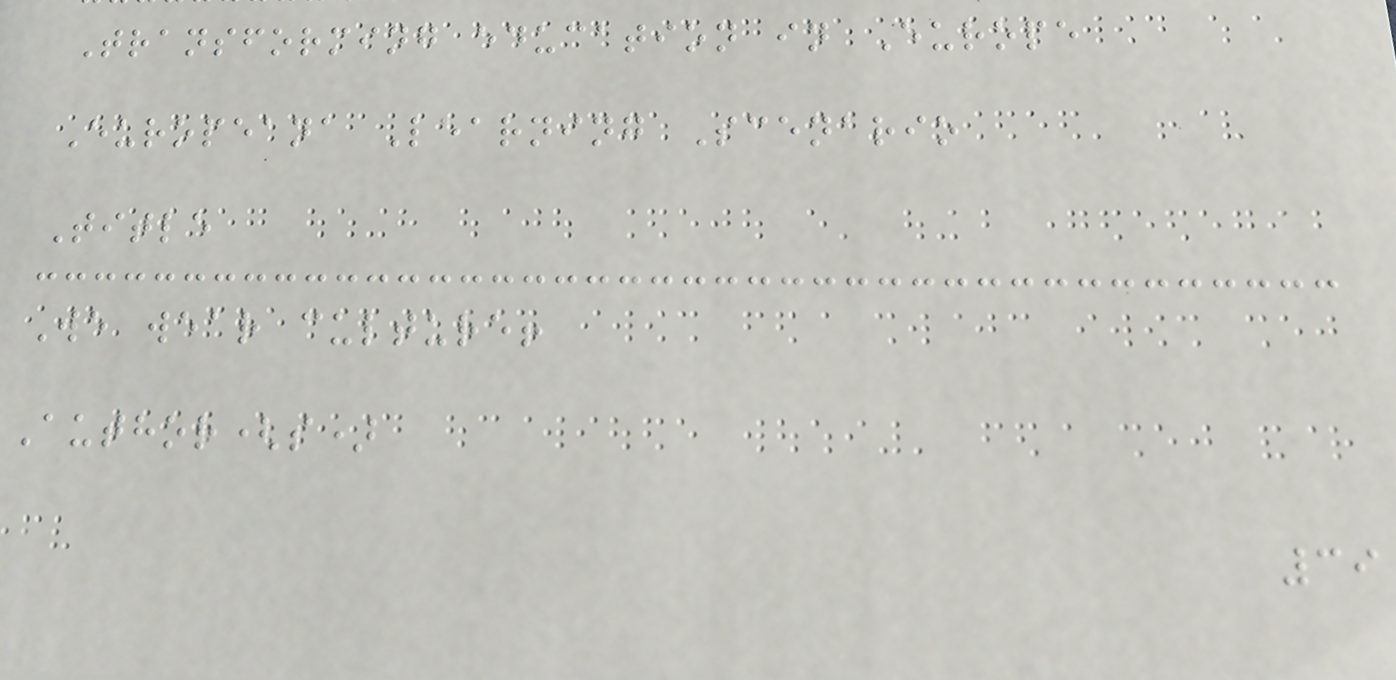Transforming education in Europe
Europeana Learning Scenario
Title
We wear culture!
Author(s)
39
